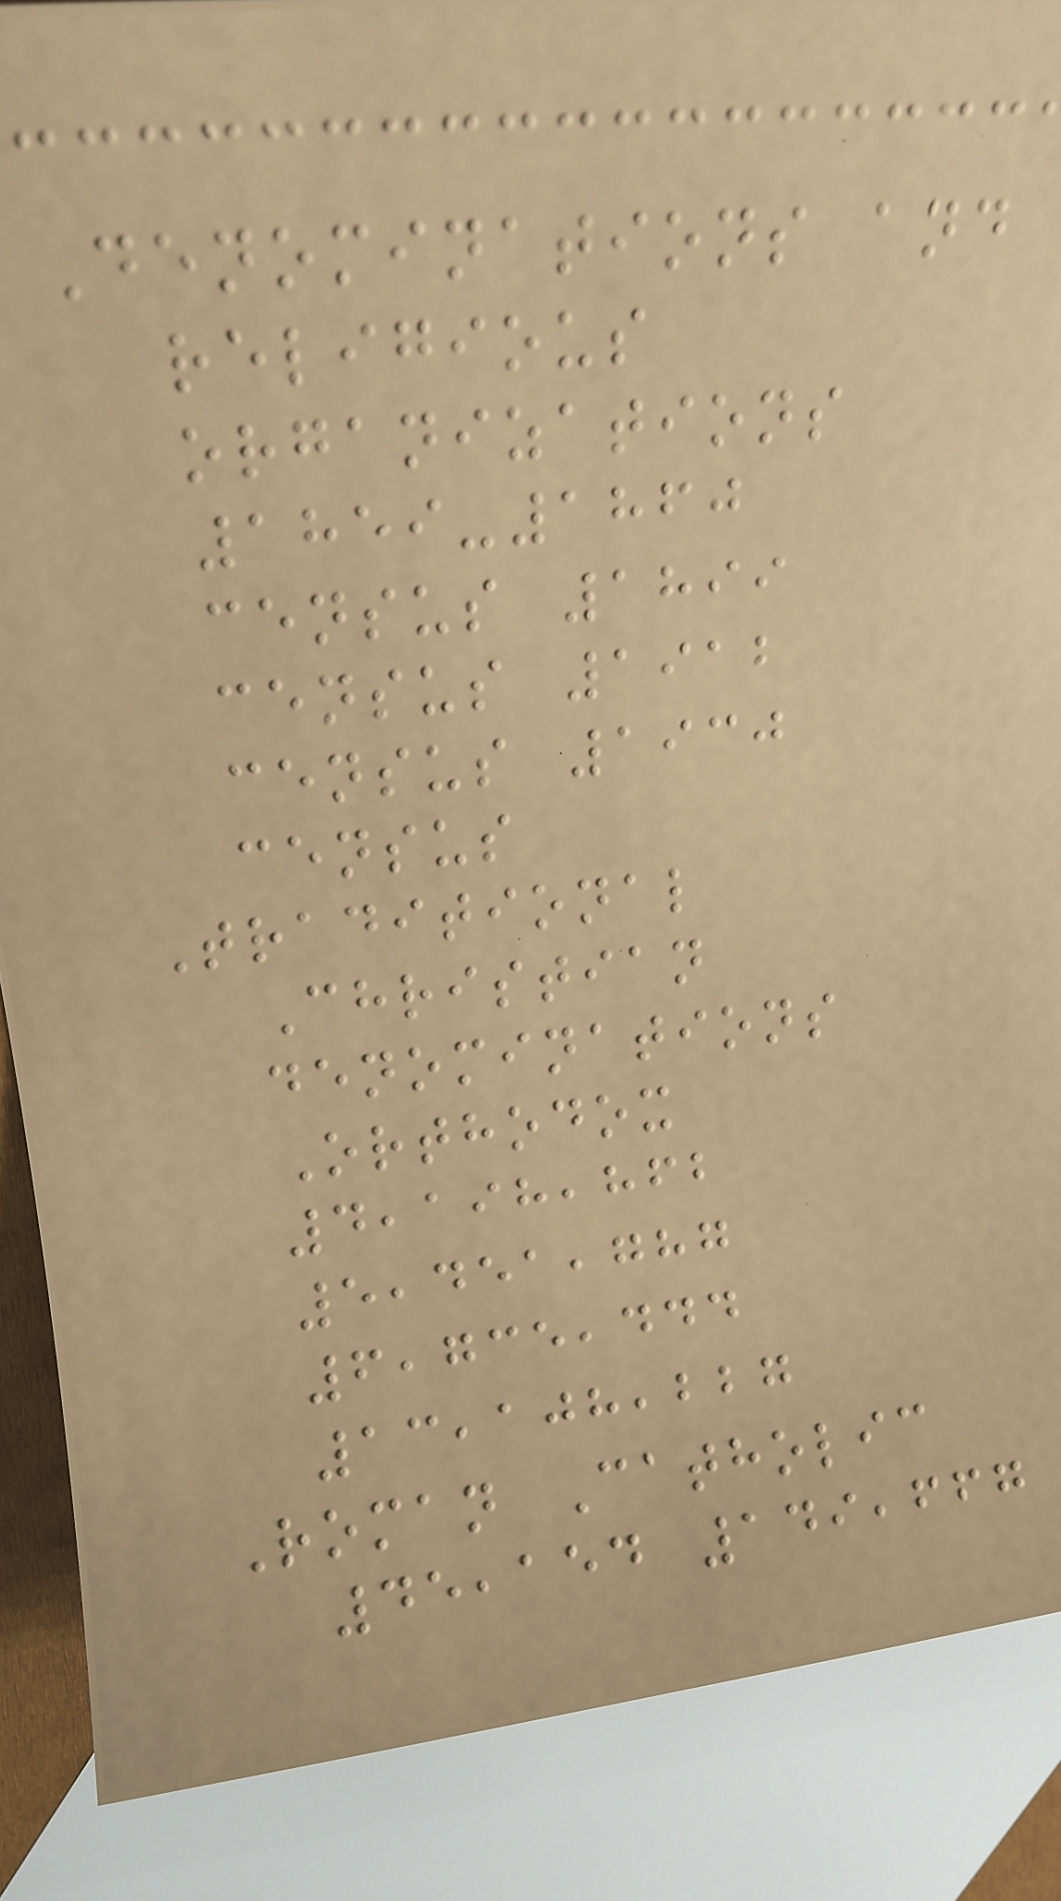Denominations and
religious
organizations
1859-1860
census 1899
census 1912
census 1930
census
Traditional
Christian
denominations
Orthodox
4,198,862
5,451,787
6,735,444
13,108,227
Roman Catholic
45,154 149,667
